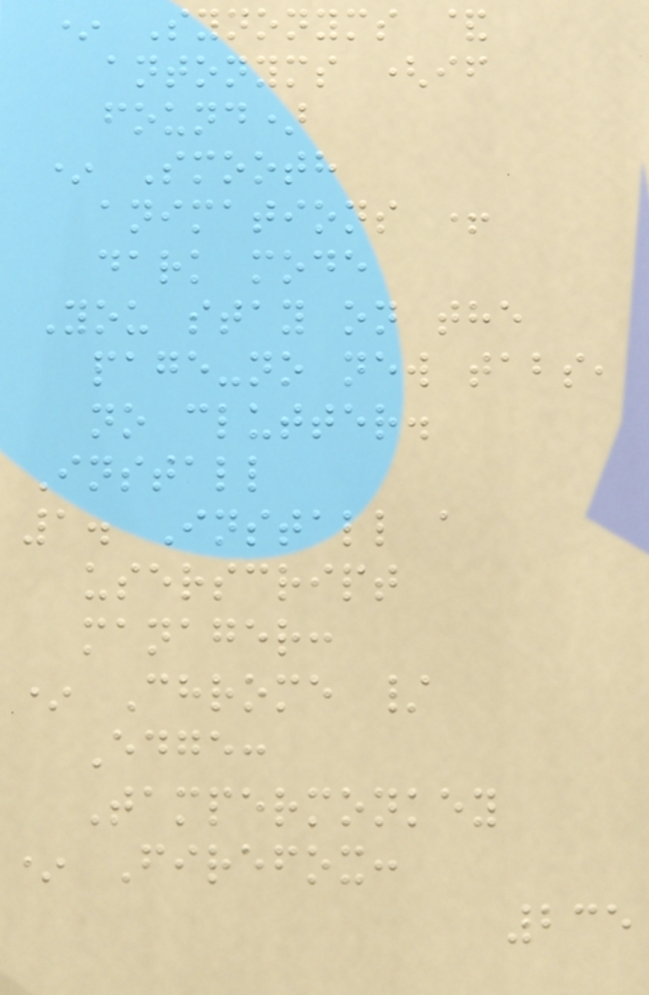* Synonyms &
antonyms (if
found)
* Smooth
animations +
dark mode
You stay on the
page-no new tabs,
no clutter.
Install
1. Install a
userscript
manager:
* Chrome /
Edge:
Tampermonkey
* Firefox:
235
